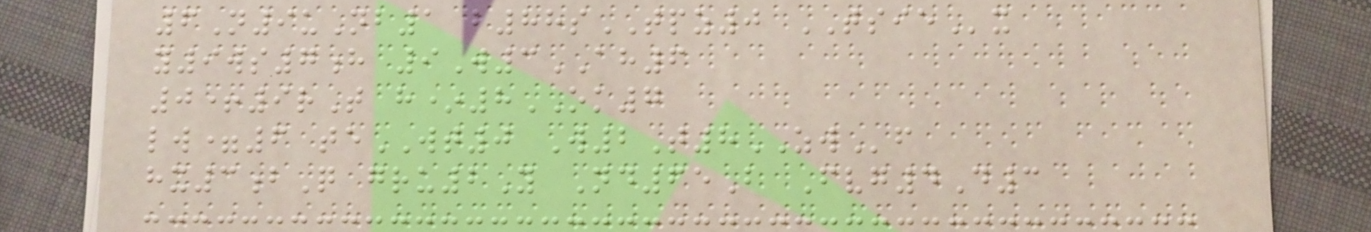6N9uNb1 b88sTPZ0 TSIEx
y9ws7h 9W3AH6
0+9rT h*8OK7
lw=6 teWT0 W2T8ZWf
hx3bQ gru2Y Nd65B Fvg4D3
